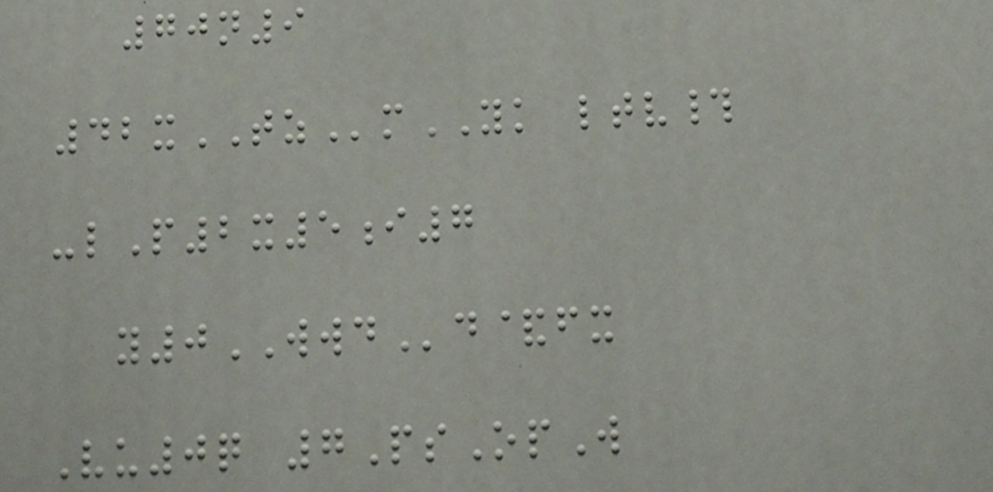70n9
42xTZmYK ltv#
-lP2x5i7
y0WWDd&fx
Vu0q 7PsOpW
